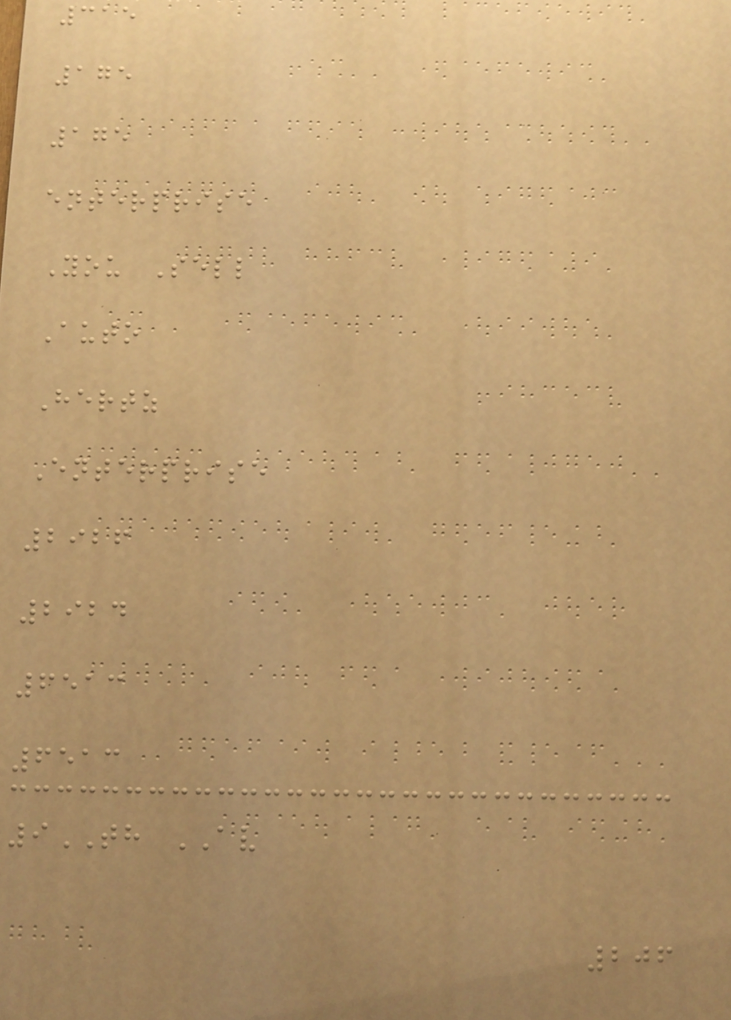315
175
175
enterprise
You Sell
Auto
Hertz
Enterprise
2926
2924
6513
6513
9TH AV
206
